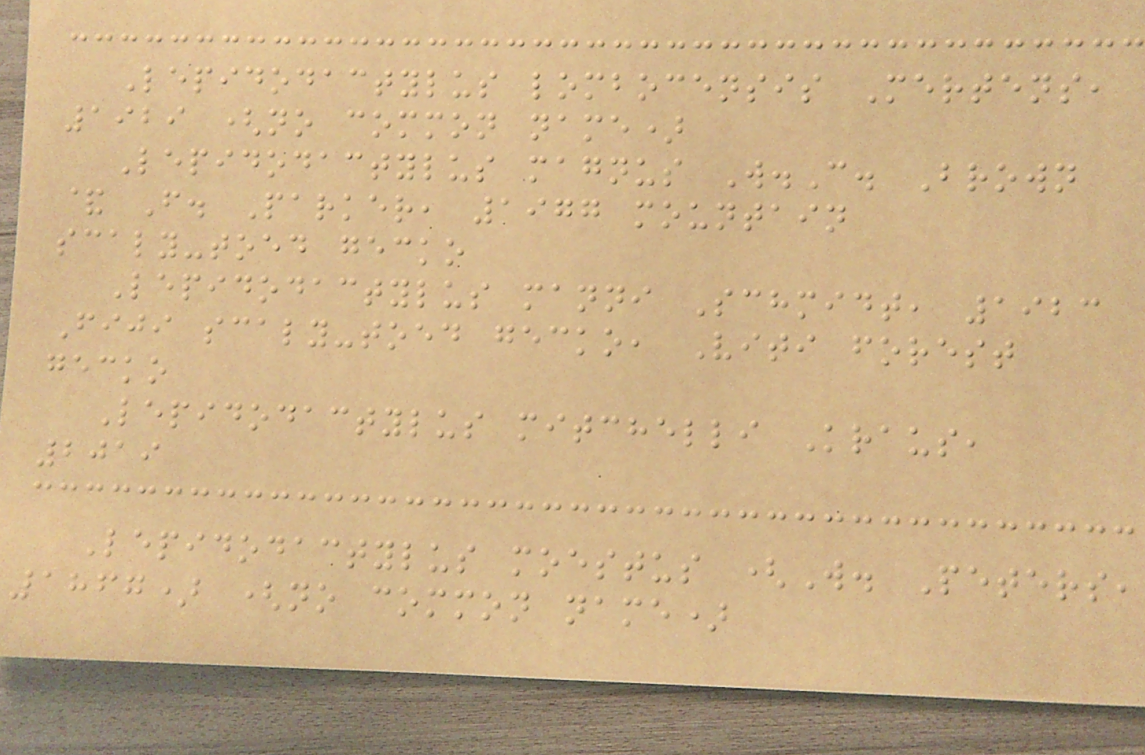Lepidodactylus lombocensis Mertens,
1929 (no common name)
Lepidodactylus magnus W.C. Brown
& F. Parker, 1977 mountain
scaly-toed gecko
Lepidodactylus manni Schmidt, 1923
Fiji scaly-toed gecko, Viti forest
gecko
Lepidodactylus mitchelli Kraus,
2019
Lepidodactylus moestus (W. Peters,
1867) (no common name)
